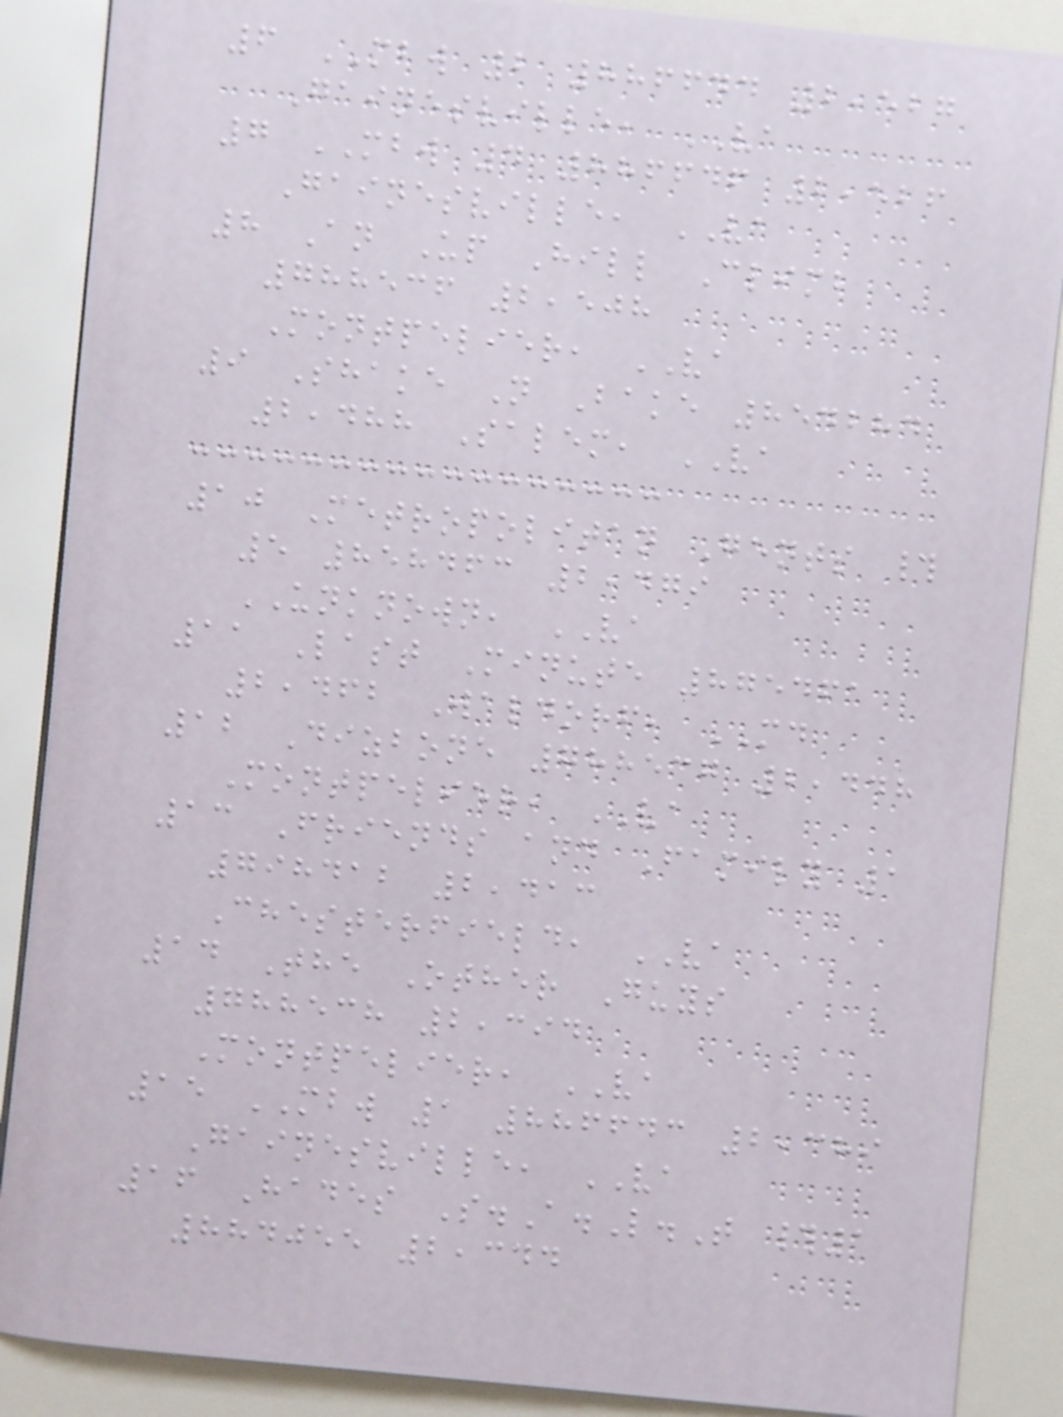6 MBW 2 886644 2,527
Gainesville, VA
7 MBW 4 886646 2,526
Gainesville, VA
8 An Up Hill Climb
788536 2,508
Montpelier, VA
9 Shake N Bake 854284
2,488 Salem, VA
10 Metropolitan Gents #
5 858463 2,479
UNKNOWN, VA
11 Last Minute 875461
2,462 Waldorf, MD
12 Dizbone 788537 2,448
Montpelier, VA
13 Friends and Family 1
798412 2,413
Chesterfield, VA
14 The Other Guys
788538 2,394
Montpelier, VA
15 MBW 1 886643 2,389
Gainesville, VA
16 Hades S.A.L.T #1
884055 2,344
